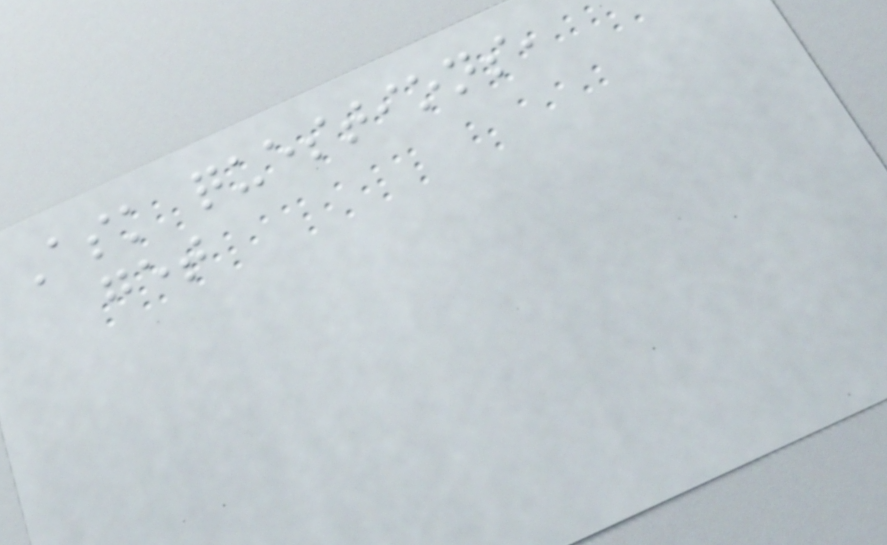Ask questions,
get
